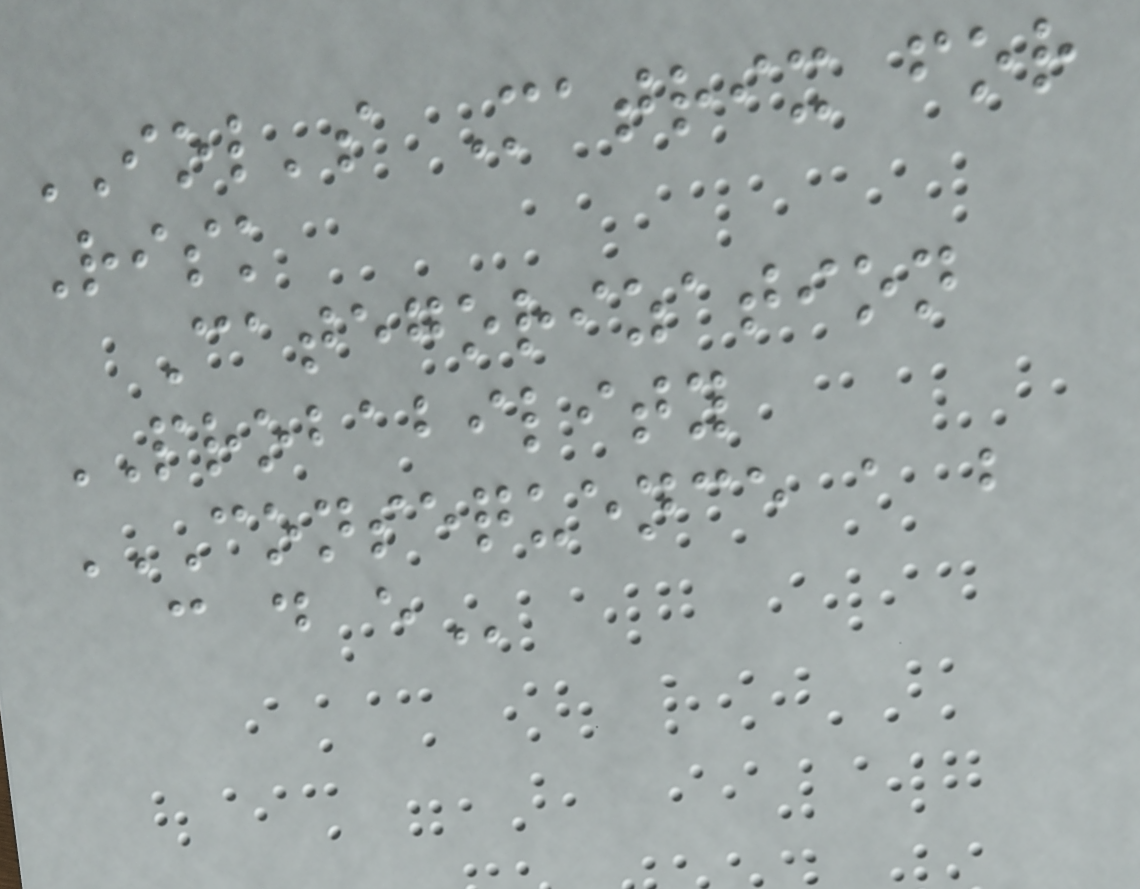IOL's Matrix for
Risk
Categorization
PROBABILITY
CONSEQUENCE A B
C D E
